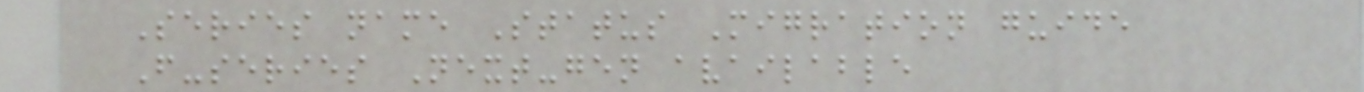Series name Status Migration guide
F-series Next-gen available
